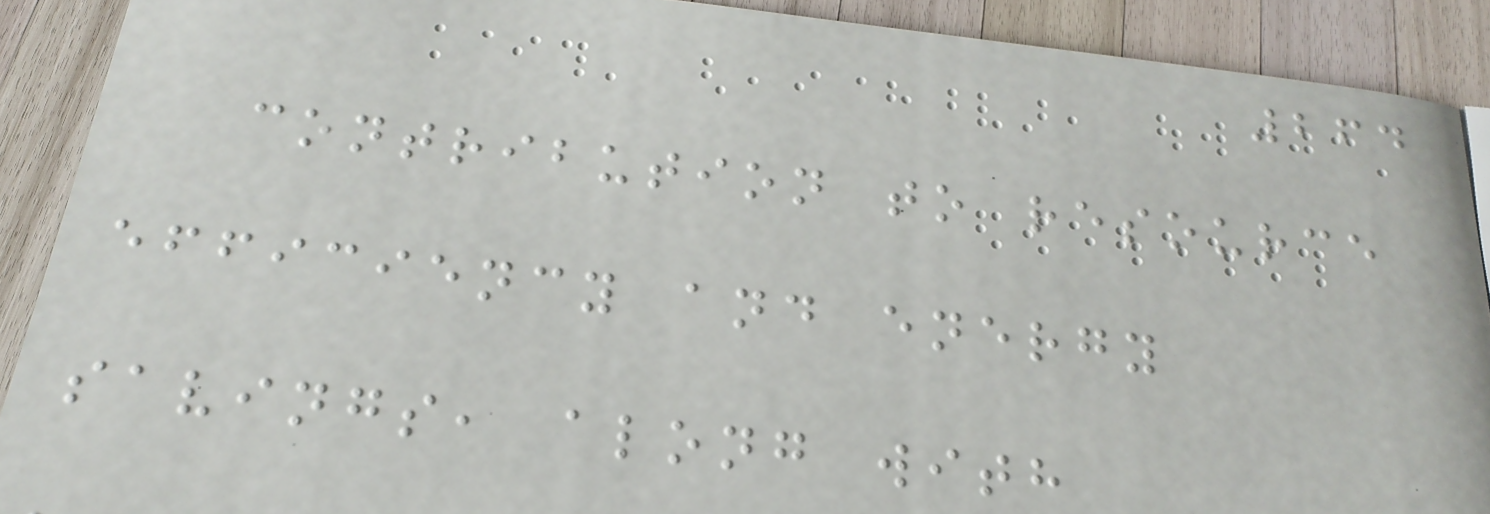264
contribution to resource
efficiency and energy
savings, along with
